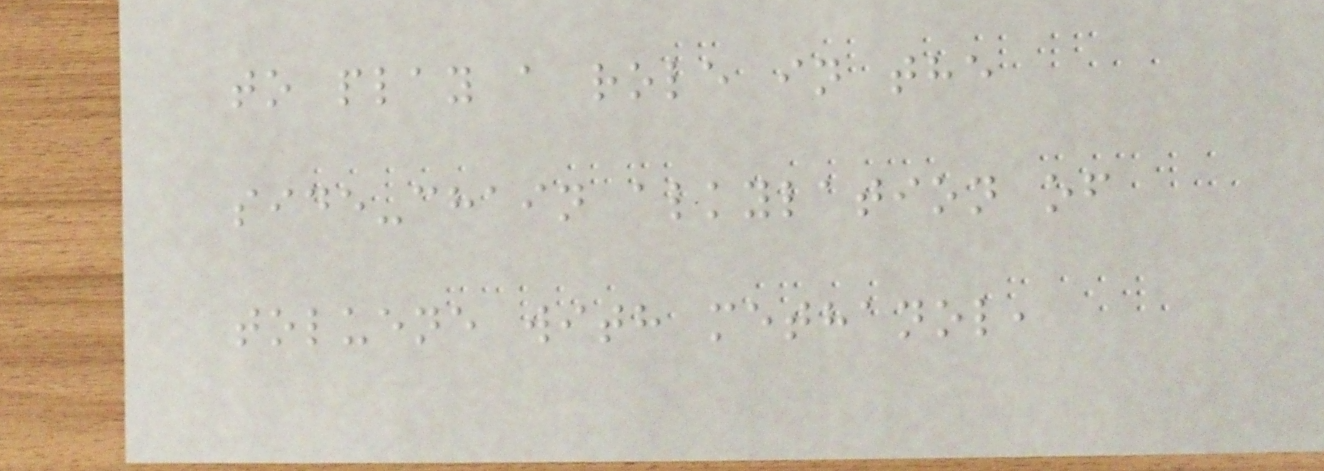to play a role in the
side-chain alkylation of
toluene with methanol,
